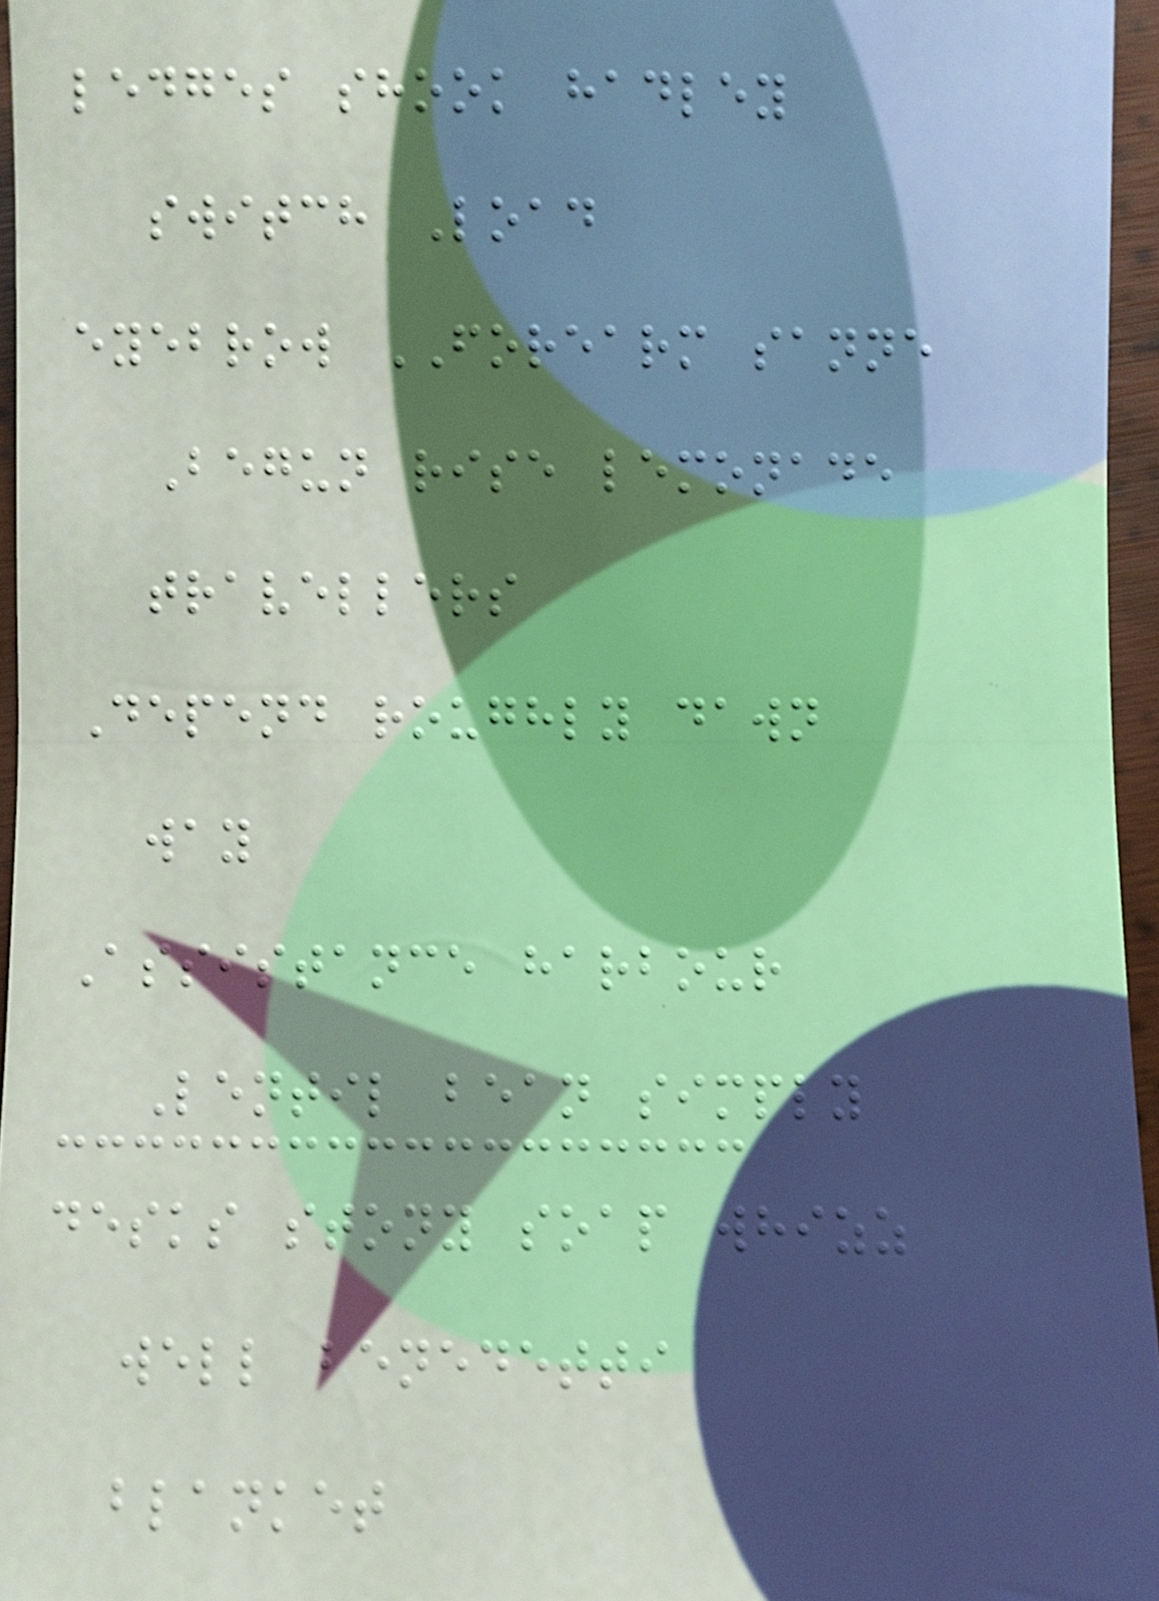ledges shook hadley
switch Load
eyebrow FOREARM sanne
Begun rise lemonade
travellers
Depend roughly dawn
way
Assistance harbour
Lentil bean simply
desks stony soap whizz
well benedetti
blanket
